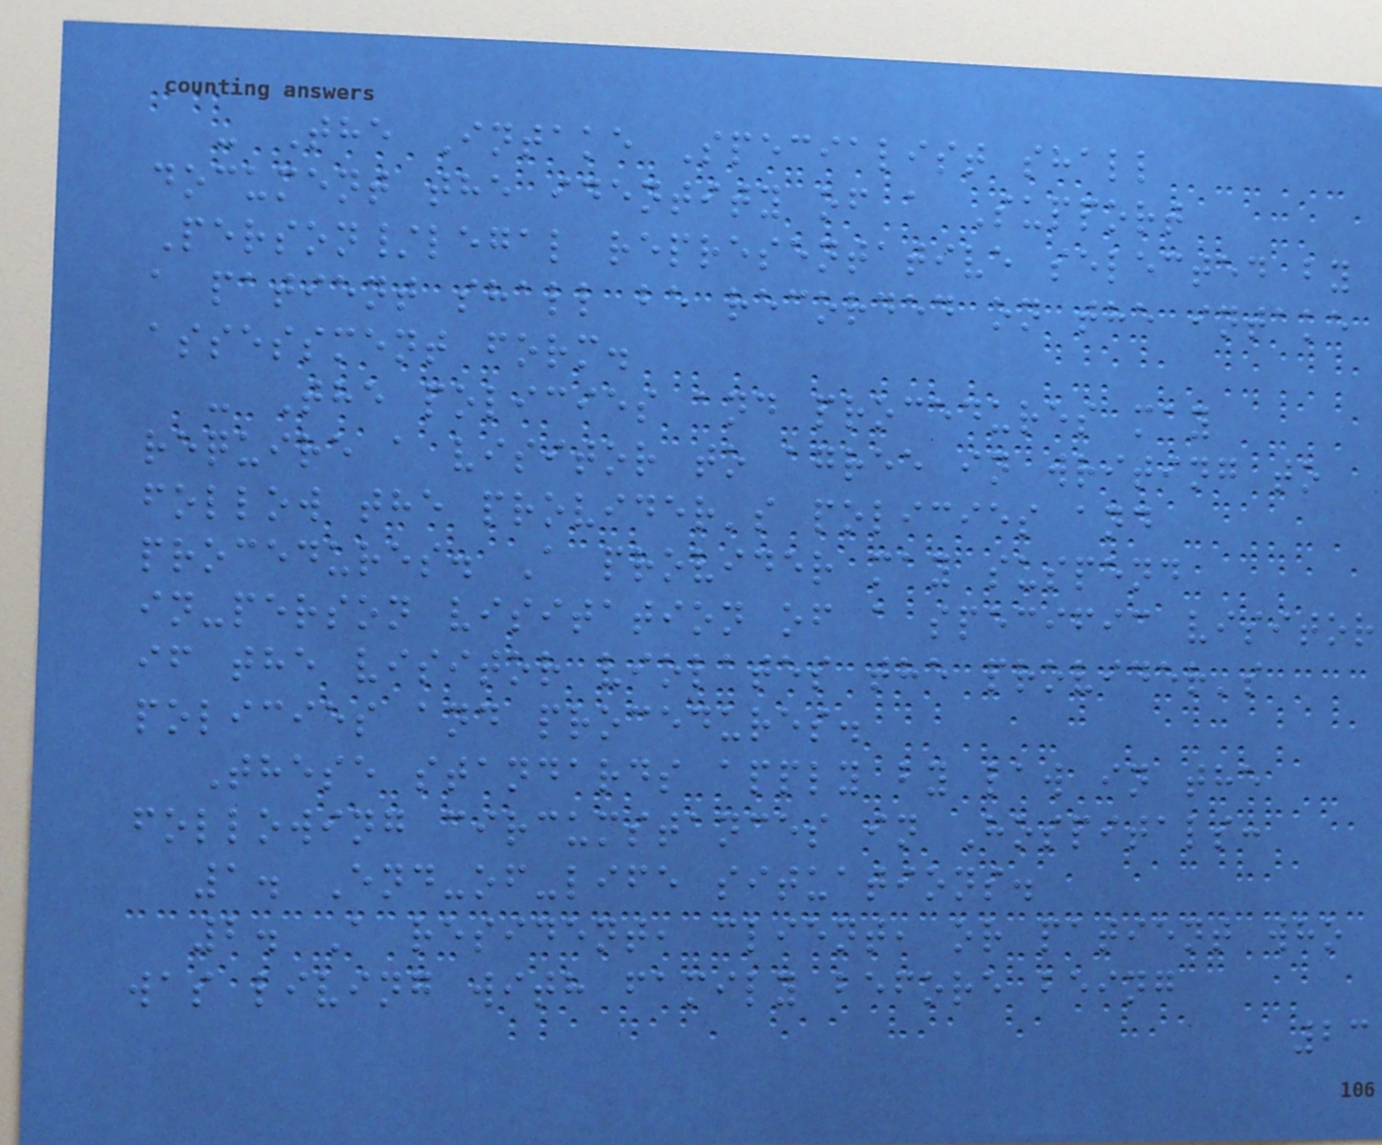- The Intake Specialist shall
document the identity of a Support
Person/legal representative selected by
a patient shall be recorded on the intake
assessment form.
- The policies and procedures may
require a visitor to agree in writing to
follow the provider's policies and
procedures. A provider may suspend
in-person visitation of a specific visitor
if the visitor violates the provider's
policies and procedures.
These standards apply by law in the
following circumstances in Hospitals:
1. End-of-life situations.
2. A resident, client, or patient who
was living with family before being
23
